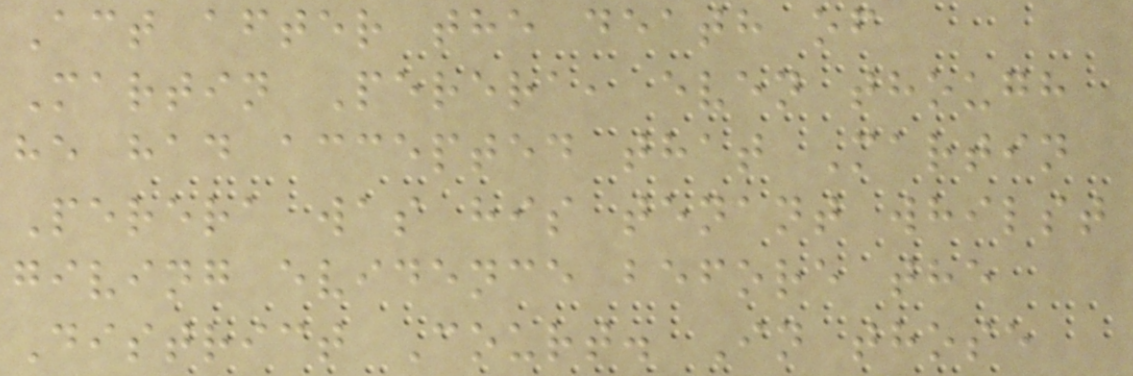Act after the death of
Martin Perera, even though
he had accepted that Martin
Perera was his tenant whilst
giving evidence before the
District Court. In those
